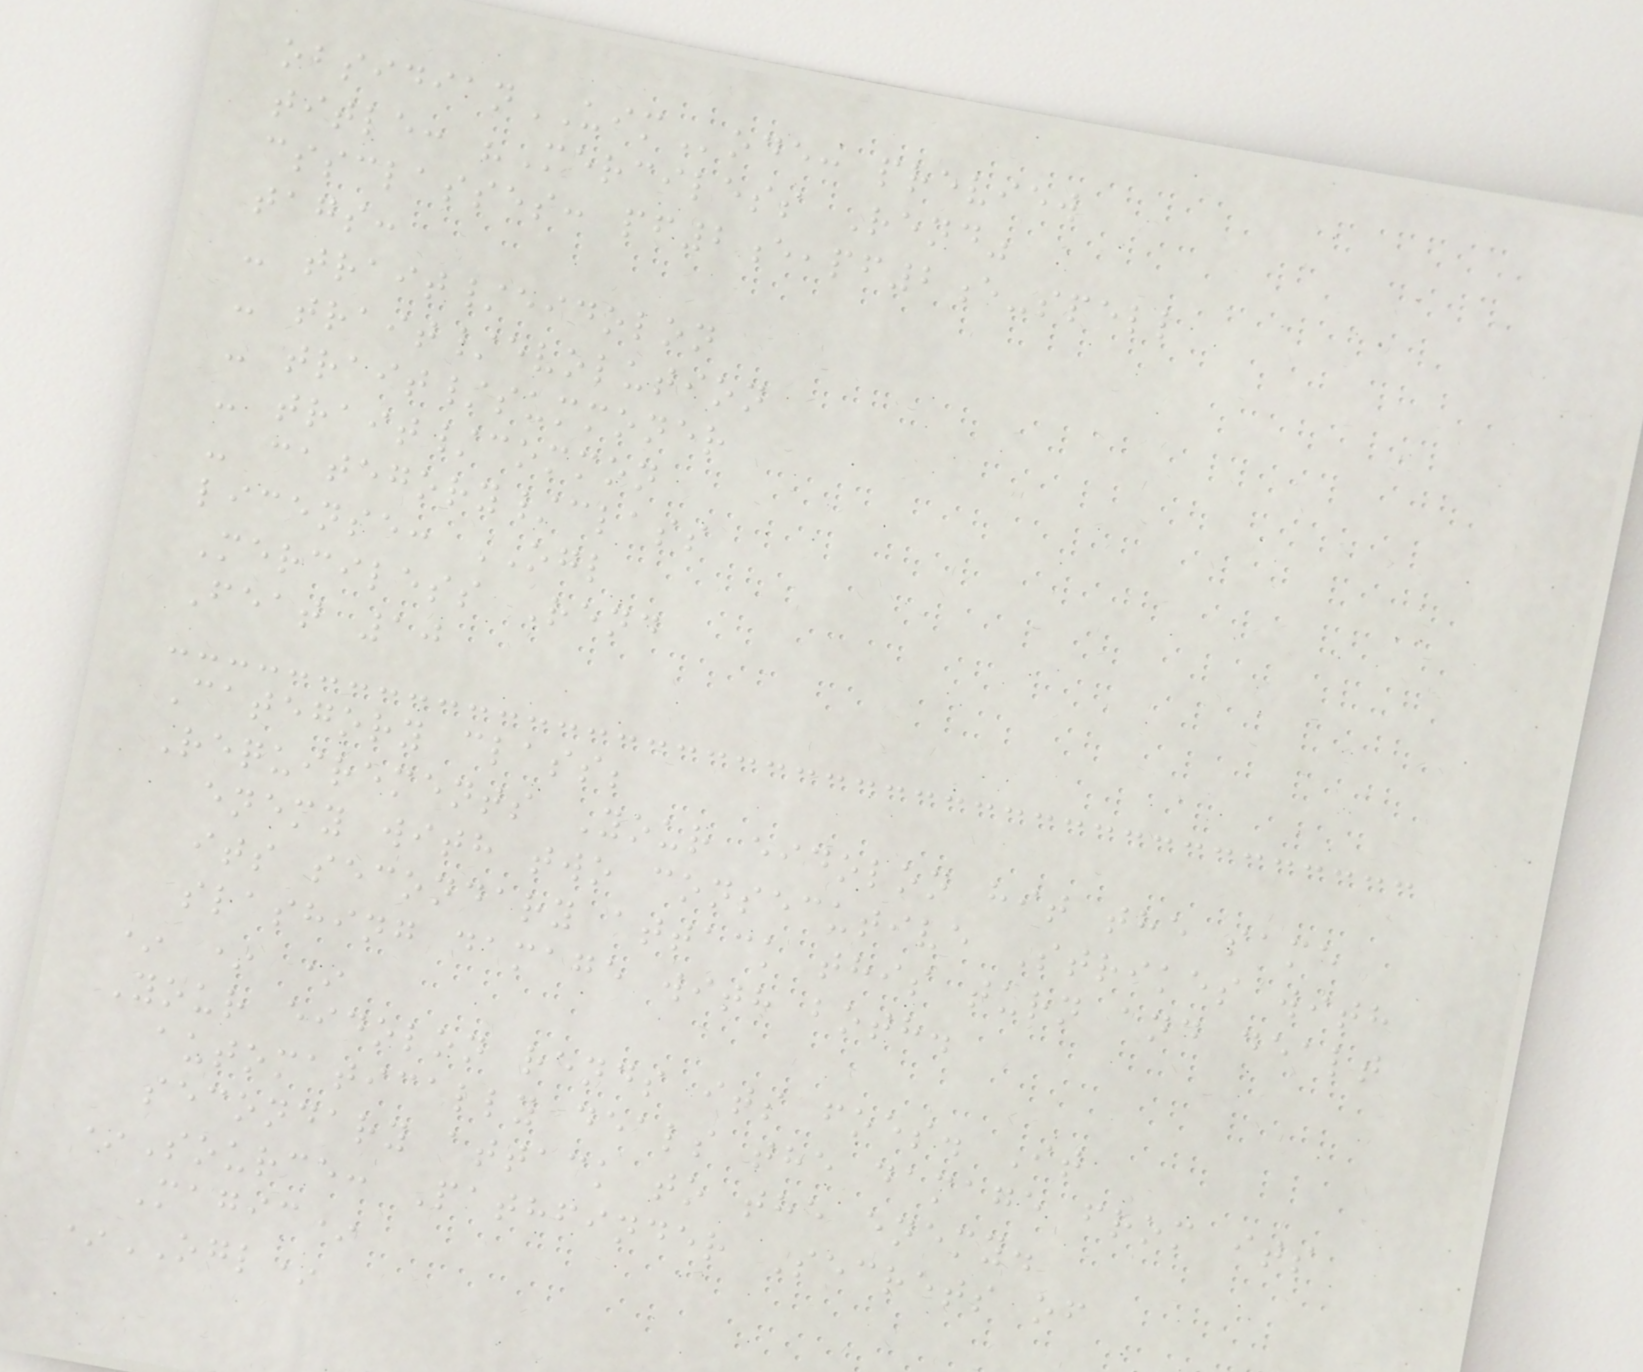obsidianUIMode: preview
title: "Merciless Rend"
cssclasses: pf2e,pf2e-spell
tags:
- trait/eidolon
- trait/evolution
- trait/summoner
- trait/common
- category/class
license: OGL
Merciless Rend
Feat 10
Category class;
Requirements Your eidolon hit the same
enemy with two consecutive Strikes with
its secondary attack this turn and dealt
slashing damage with both.
* * *
Your eidolon rends its foes. It
automatically deals the damage from its
secondary attack to the enemy.
*Source: Pathfinder Secrets of
Magic*
*OGL*
